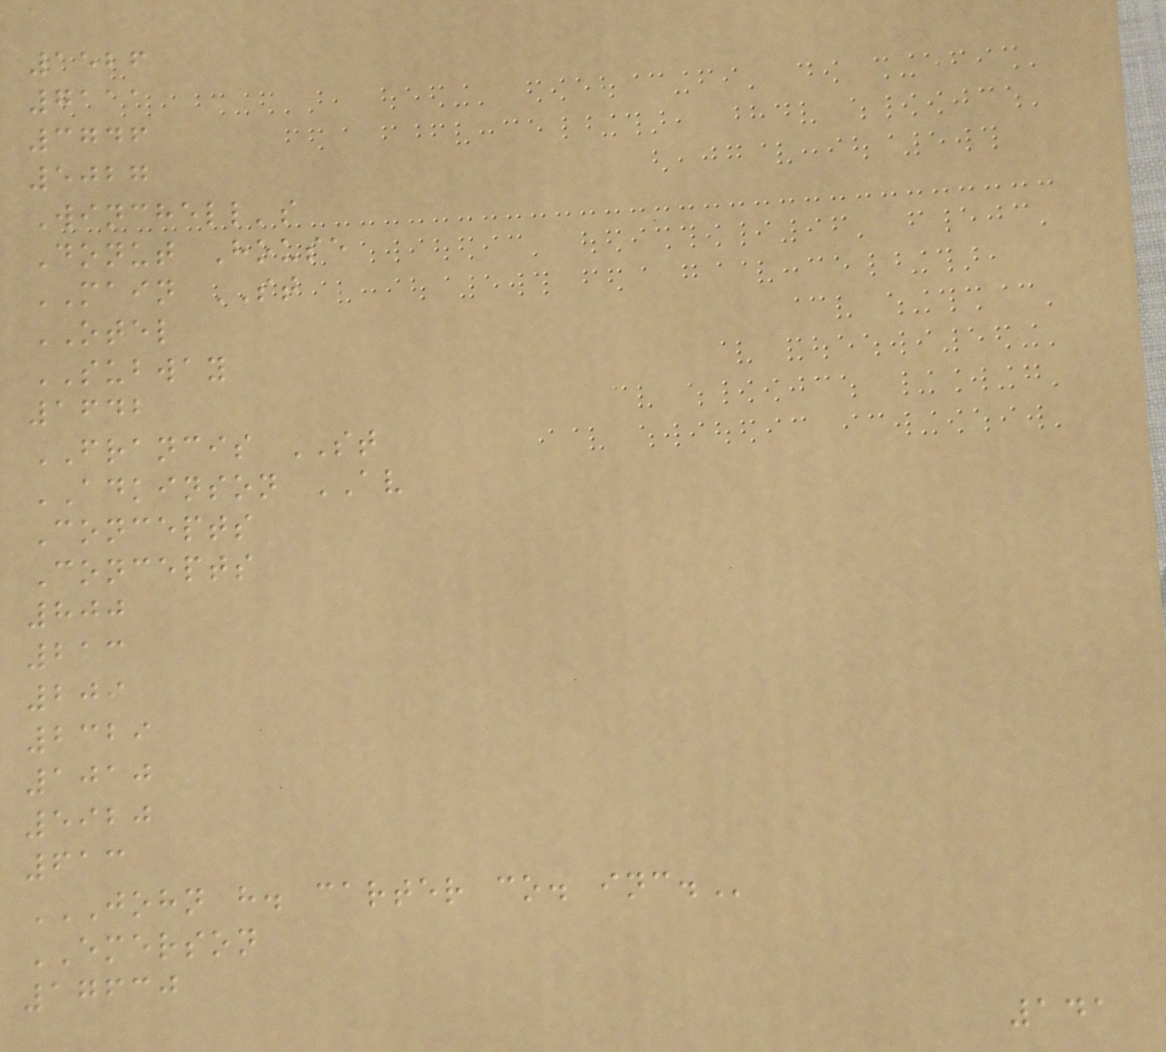1526
7111
3746
5027
Winchell's
Donut House
MAIN ST
OTEL
SUBWAY
1642
FRANCIS ST
ADKINSON AV
Concepts
Concepts
800
213
209
2329
1010
5920
613
JOHN H. CARTER CO. INC.
EMERSON
17630
141
